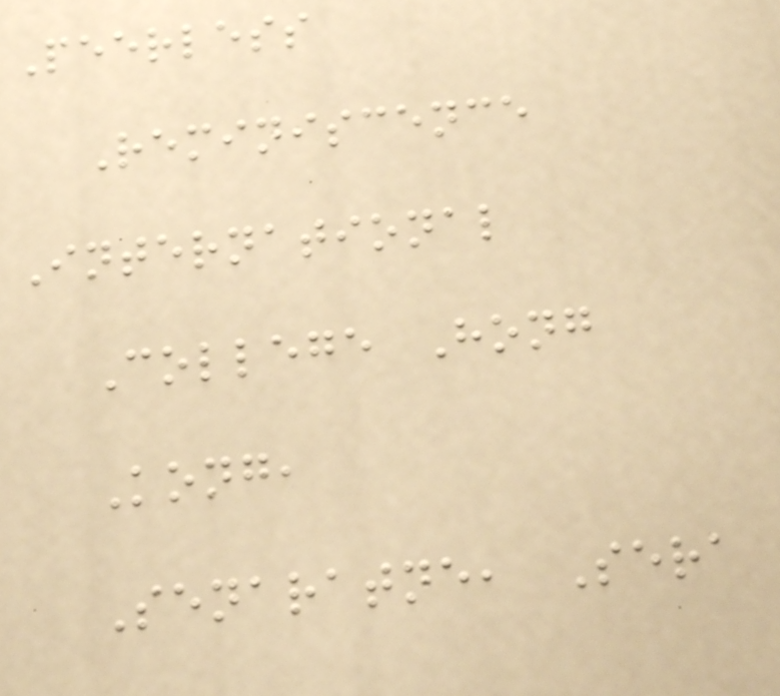Peerless
Reminiscence
International
College Hong
Kong,
Senaratne, Sera
